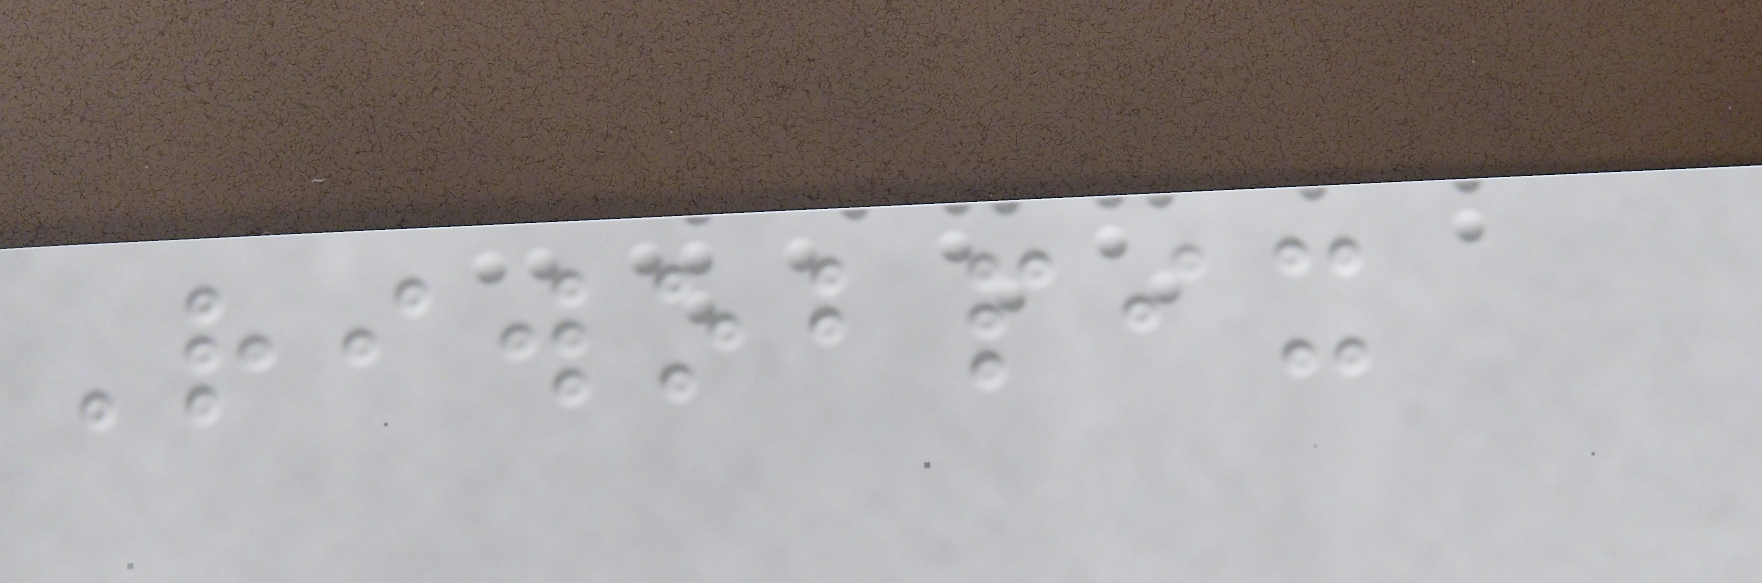Riwobpix
